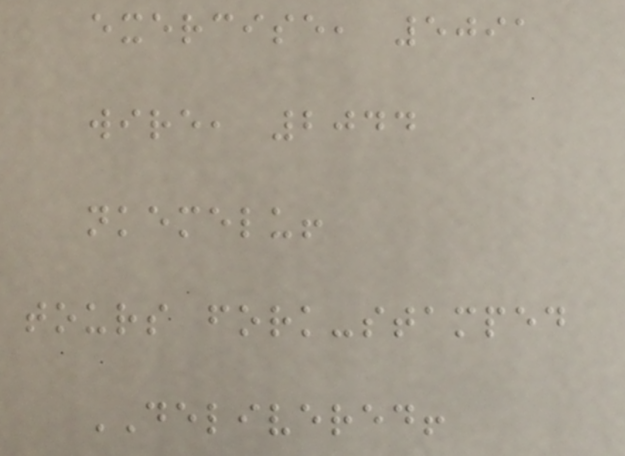exercise, 5091
wire, 2044
nkemelu!
tours fork-stamped
DELIVERED!
